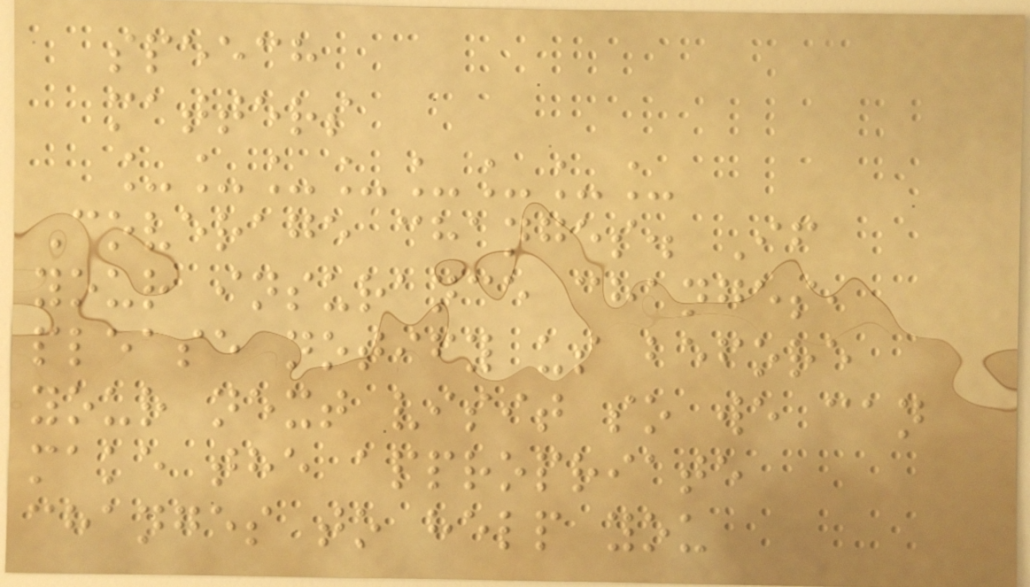speech
matters
________
Coverage changes. If
your insurance changes,
please notify us before
your next visit so we can
make the appropriate
changes to help you
